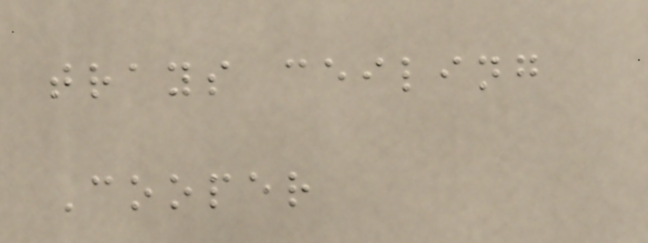trays ceiling
Cooper
